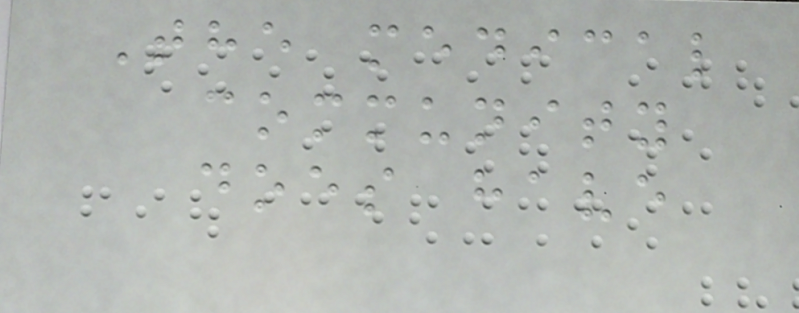The medical
community
does have
